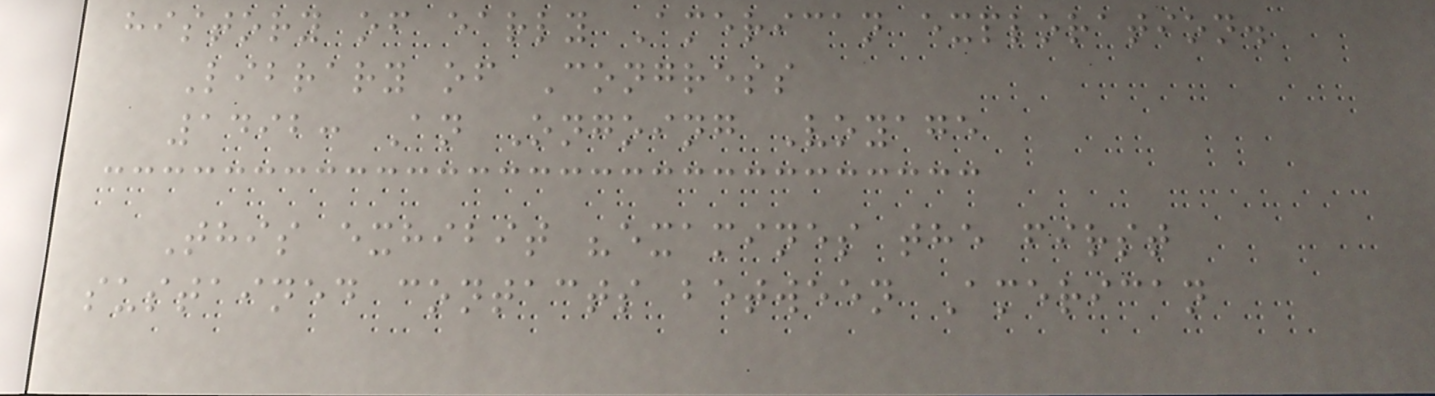history of early American exploration.
Library of Congress
1492: An Ongoing Voyage
This exhibit "examines the first
sustained contacts between American
